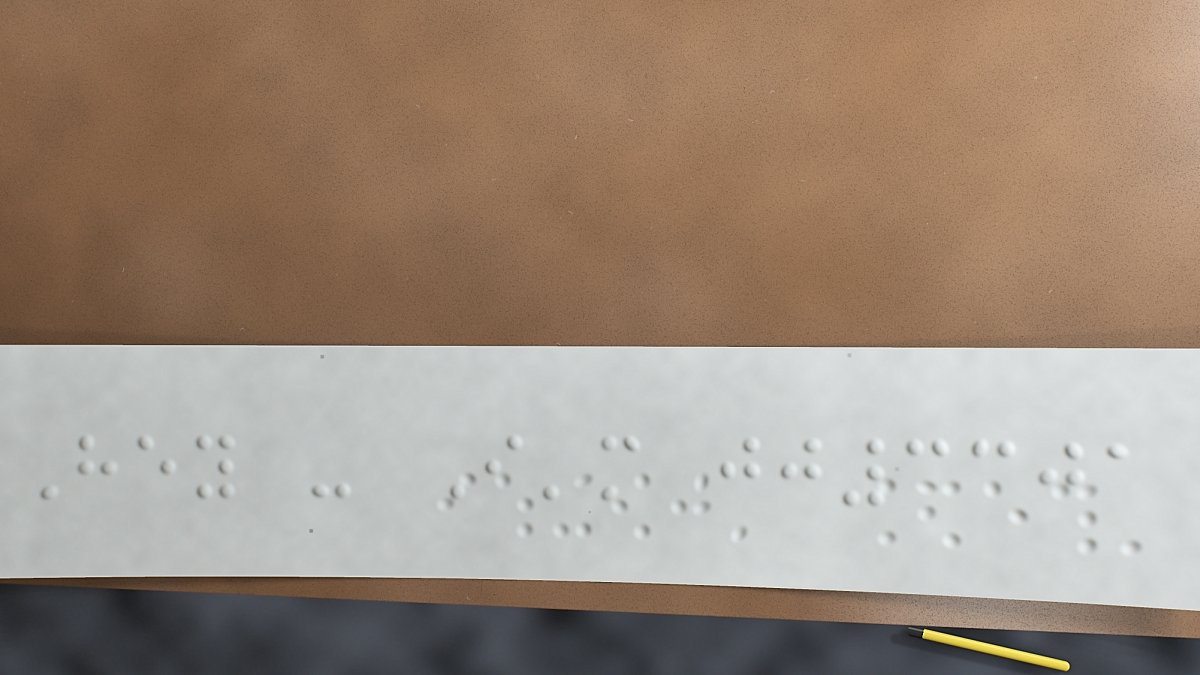Hey - I'm jj3301
